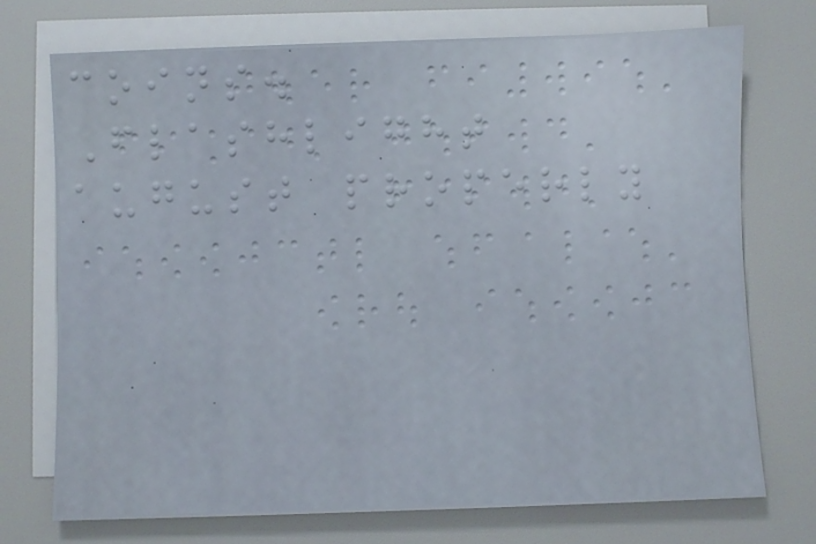coins.
Flashlight
august properly
